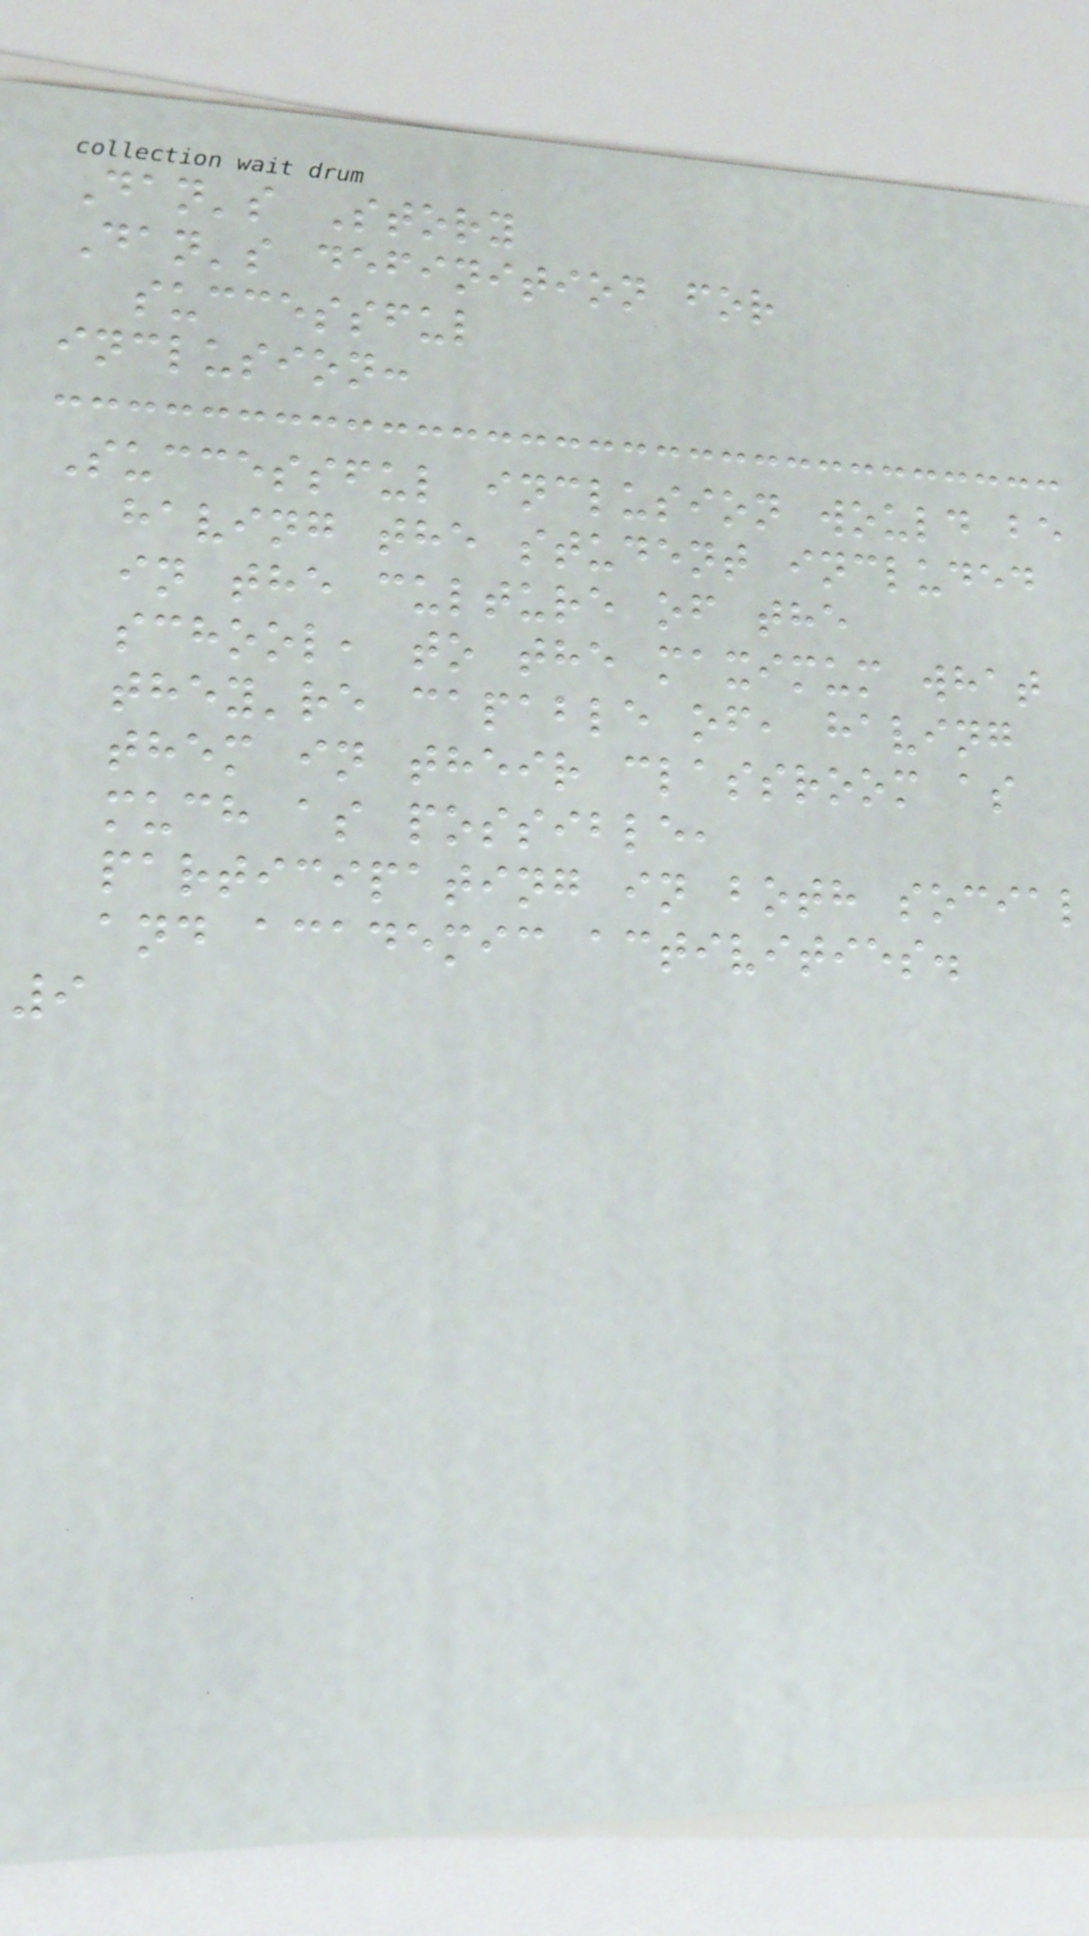Dan's Story
Dan's definition for
successful
inclusion:
Successful inclusion would be
having the student included
in the culture of the
school, to the maximum what
they're capable of, having
them in their classroom as
much as possible,
participating in both social
and academic activities.
9
